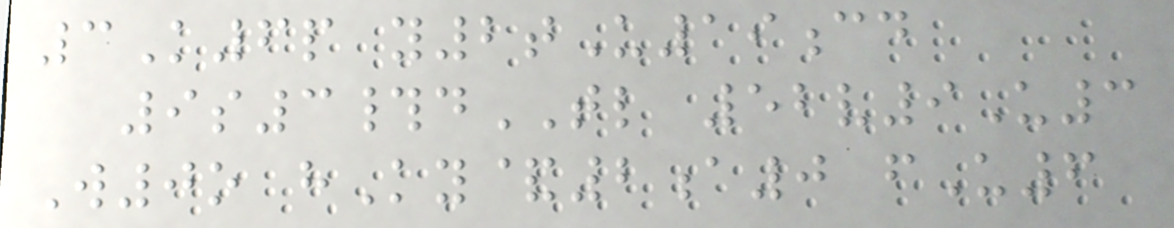3K6p y2tU19cd
9s3#dTL 52v9U3
W0o hKy&2a0 fU6
